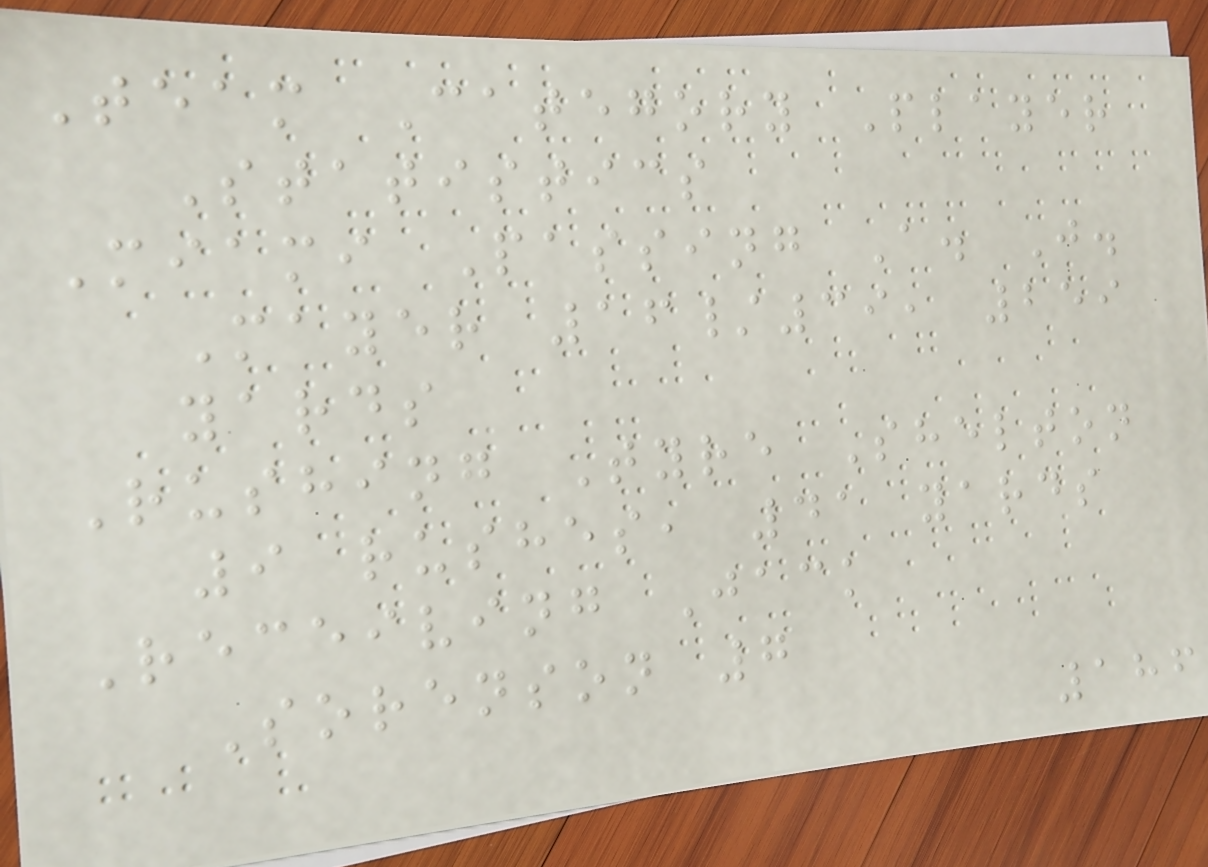Team Category Player
Statistics
Miami Passing A. J.
Mayer 16/39, 259
yards
Rushing Tyre Shelton
9 rushes, 41 yards
Receiving Jack
Sorenson 7
186
